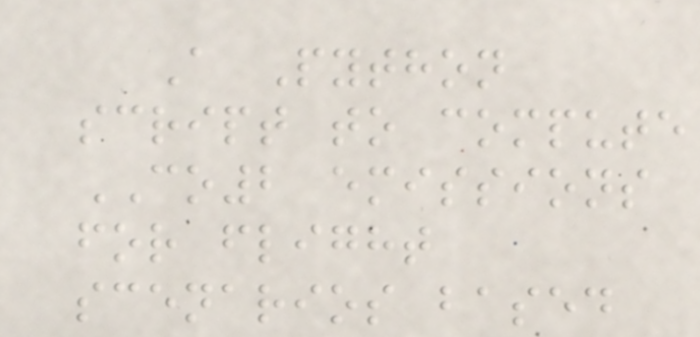A Python
script to compute
CO2 emissions
for flight
scenarios based
